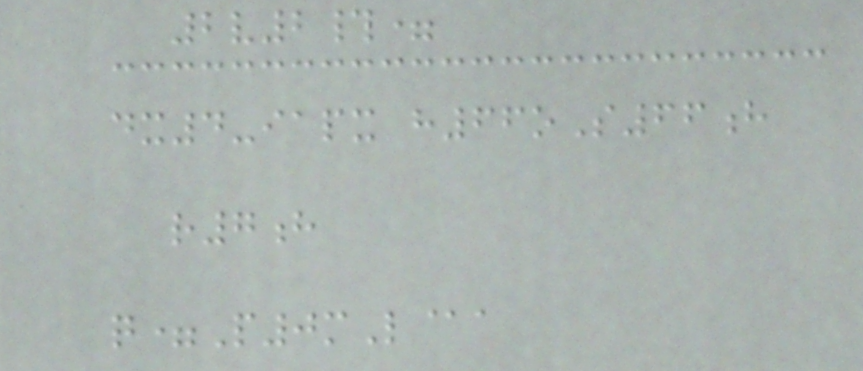2v2#=
dx4-iapx h66oS66h
r7h
q=P0mL@a
